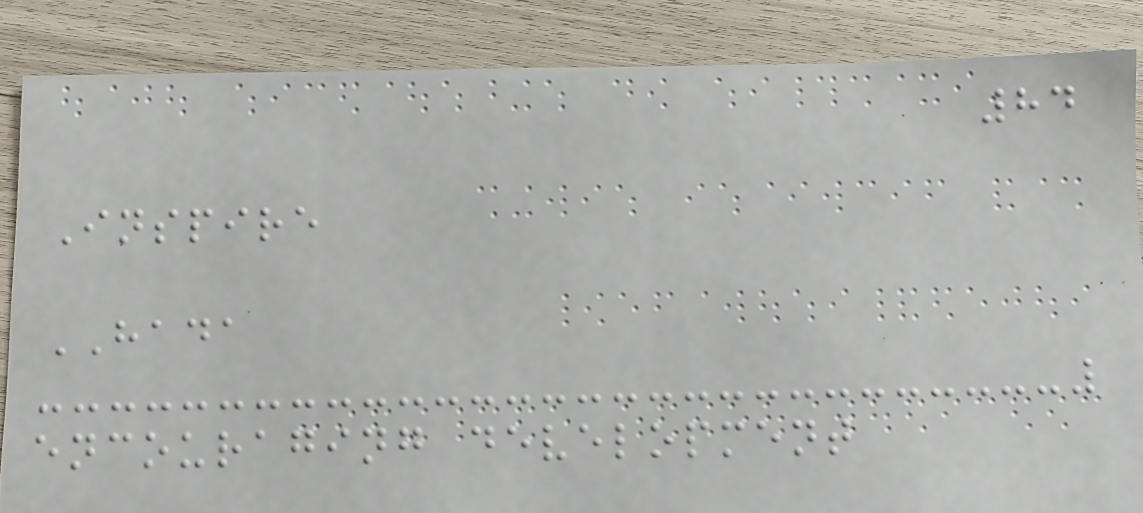84
Inspire
HADA
encouraging development
